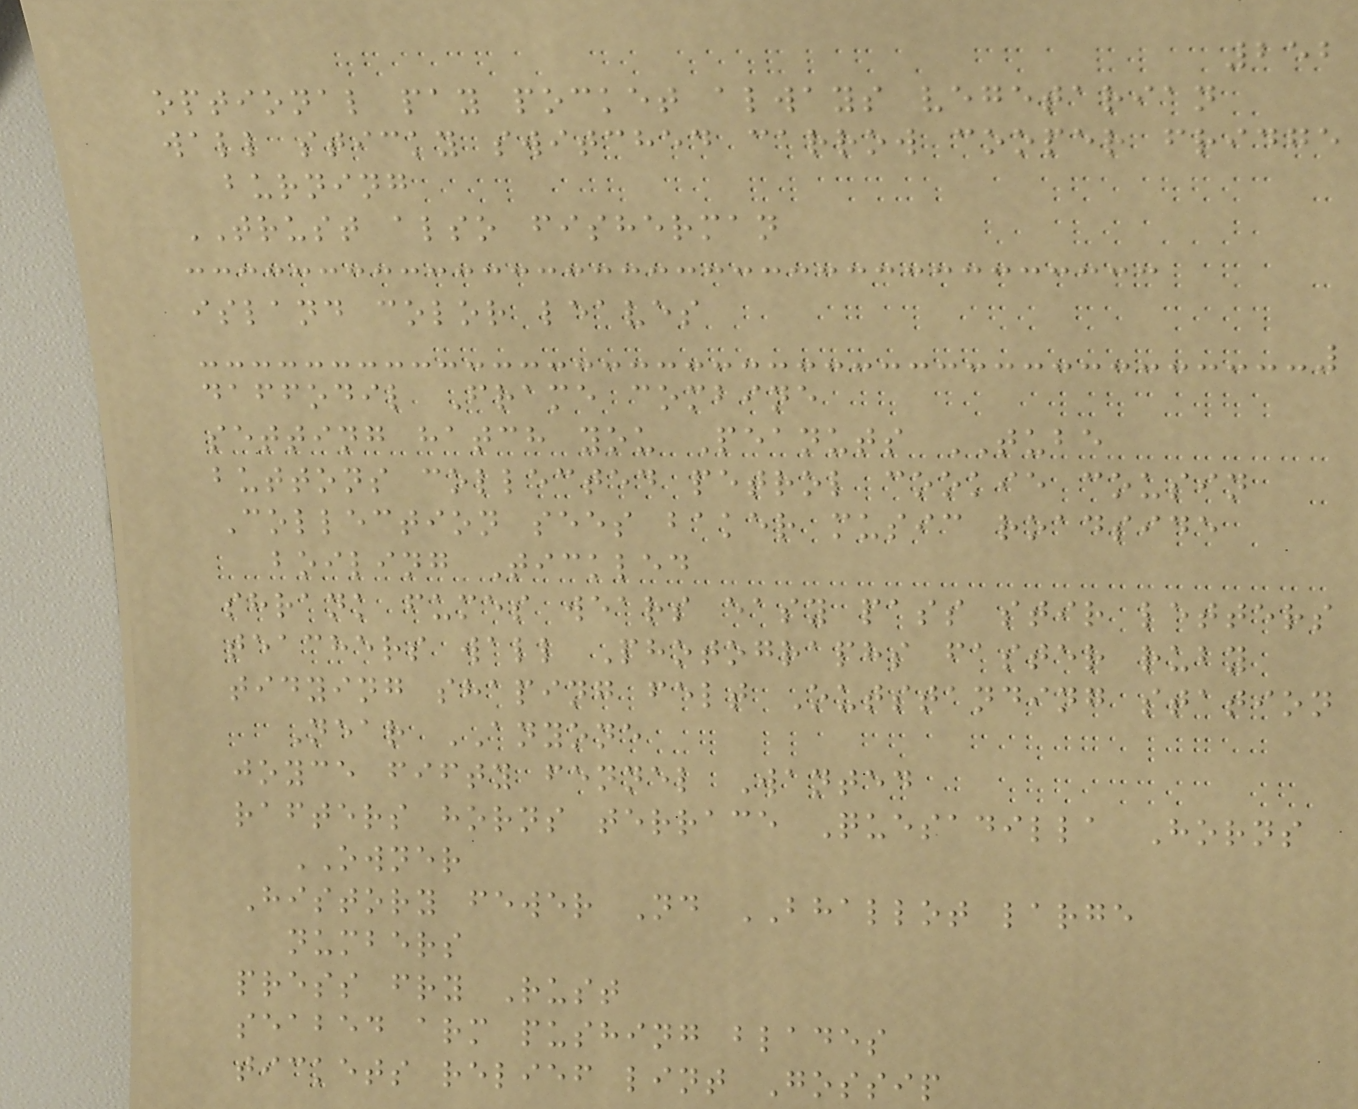252
optional pay pocket always vegetarian
wall sticky switched carrow cooper fridge
burning
TRUST also fisherman
island color leaves
daffodil Frame combine
setting hatch you Peanuts TUBE
buttons collected petrol cookie cousin
Collection sees baker music roadside
boiling Tickled
shrank fumes wears easy pass stir letters
teachers wall Photographs faster ruby
tidying shaping felt Outstanding station
Near ANYONE
joyce fifty fennel Wanted
rafters horns terrace Quesadilla Horns
OWNER
History fewer Nd BHALLOT large
numbers
press fry Rust
seabed arm pushing blades
tickets relief lint Gossip
